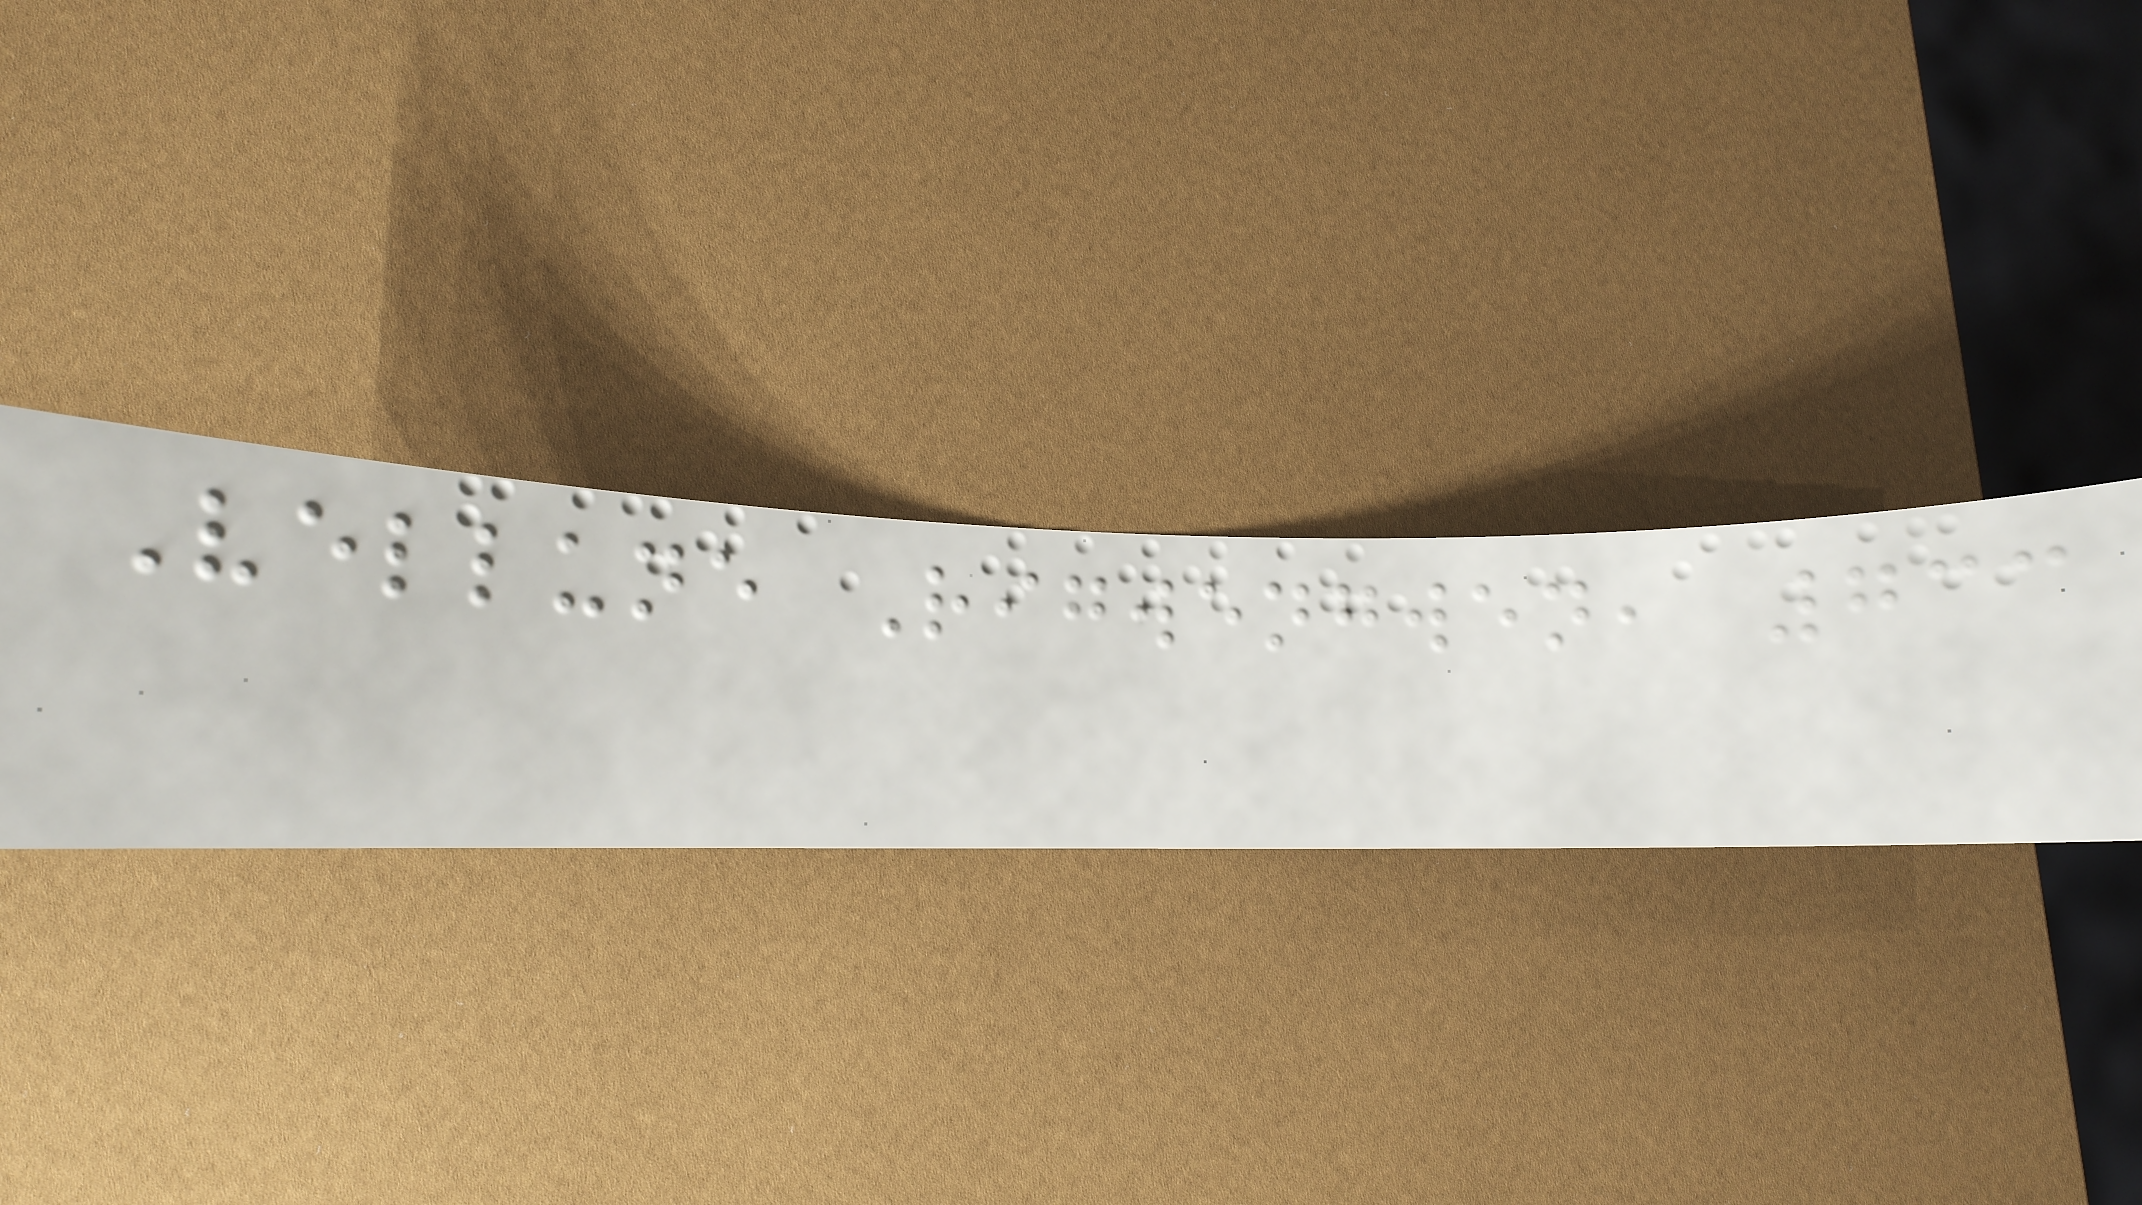Vellune Rigwengwen, 733
